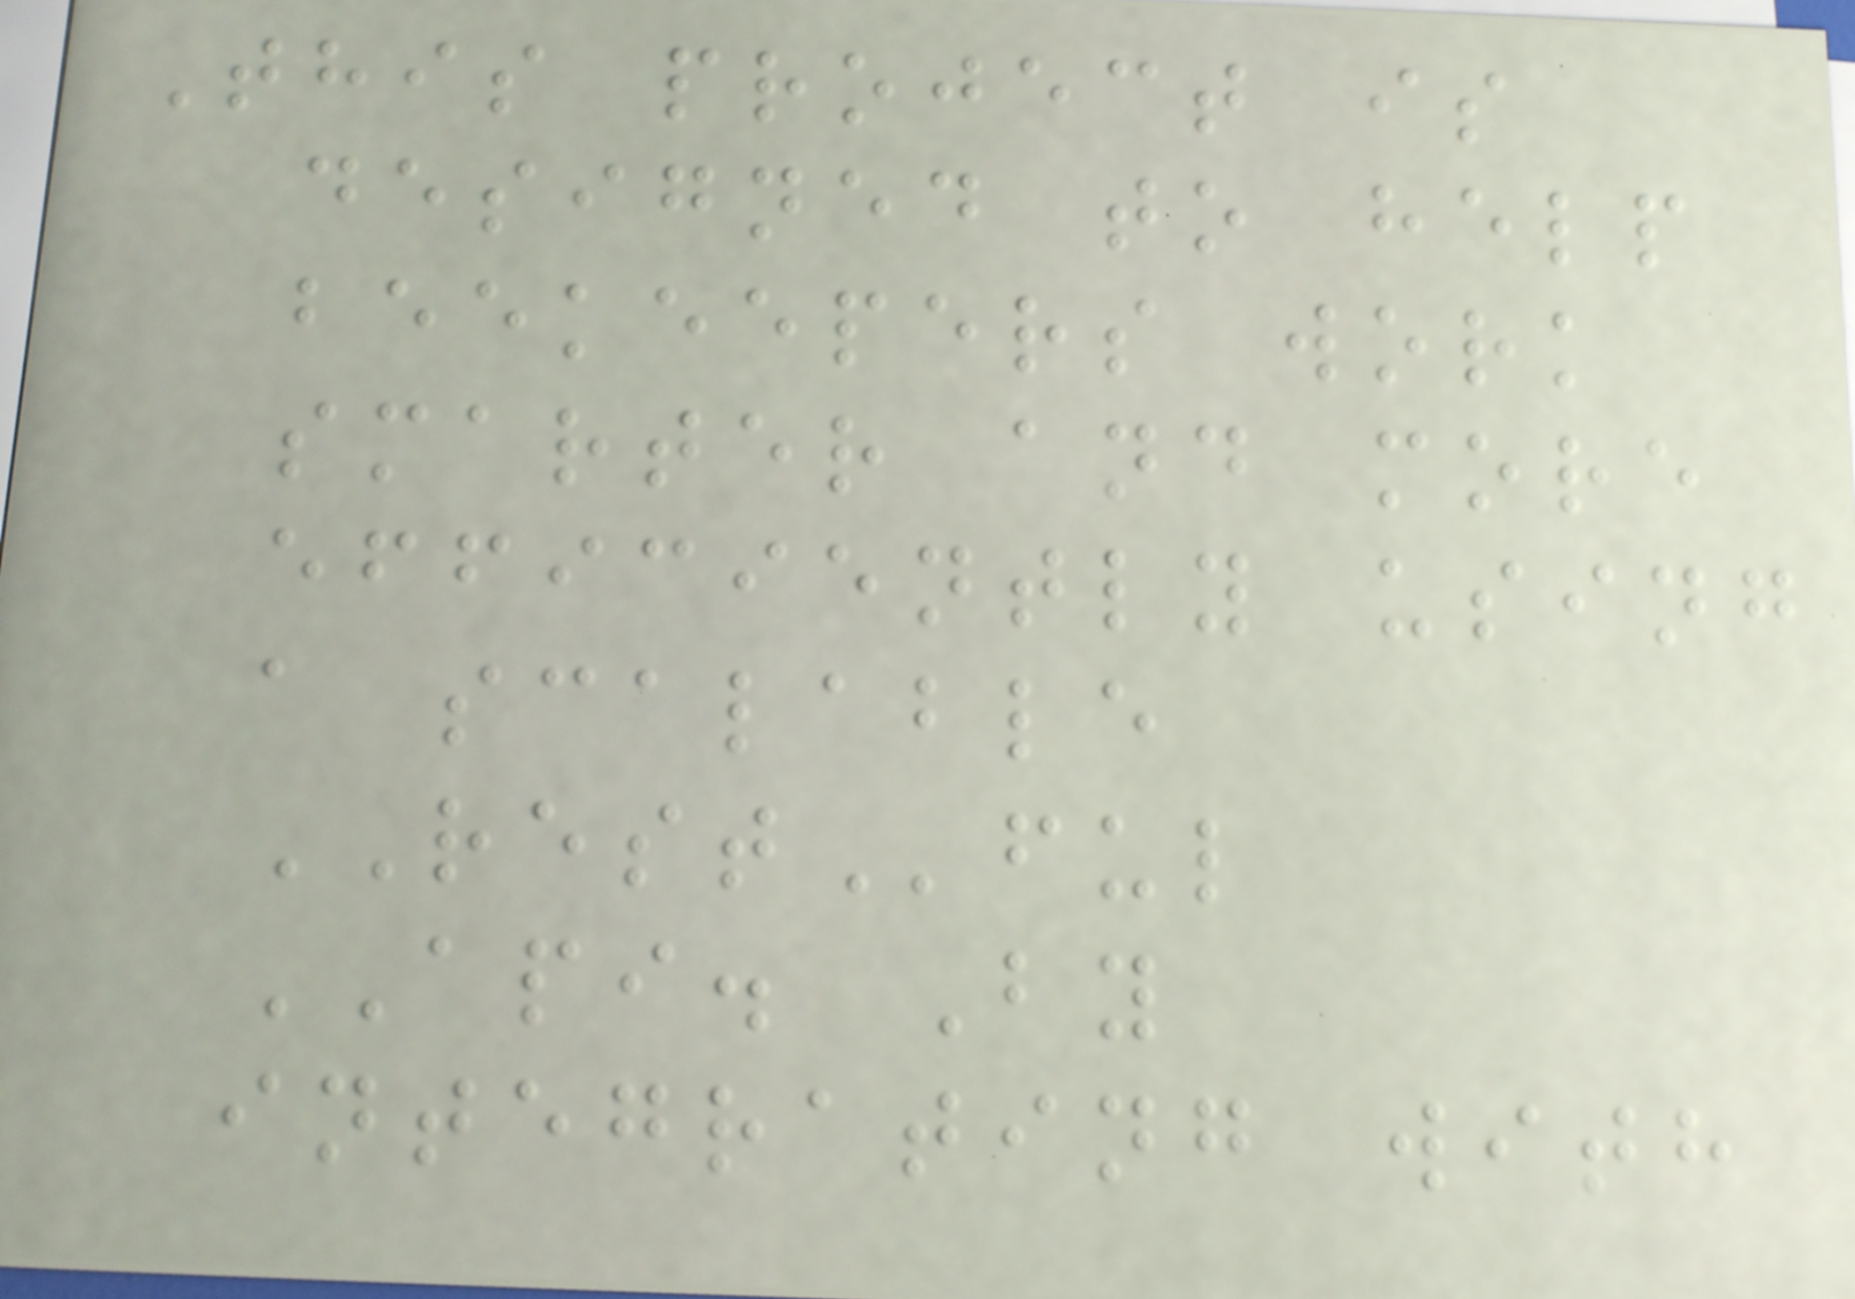This project is
designed to help
beekeepers work
smarter and more
efficiently using
a scalable
RESTful
API. By
integrating with
